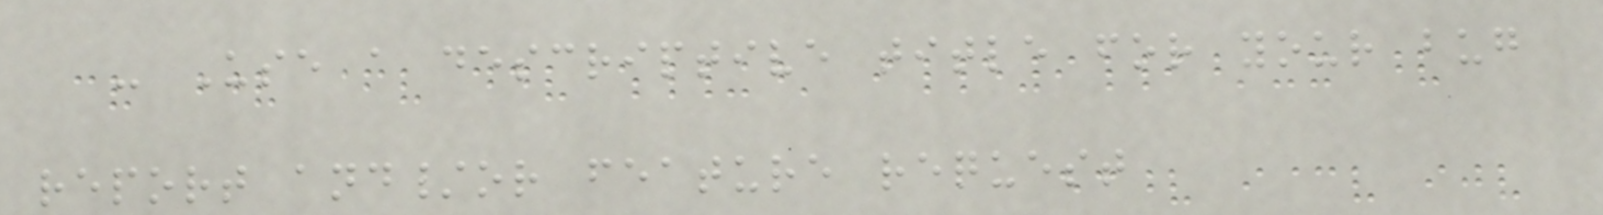- Use a descriptive title for your bug
report and/or feature request
